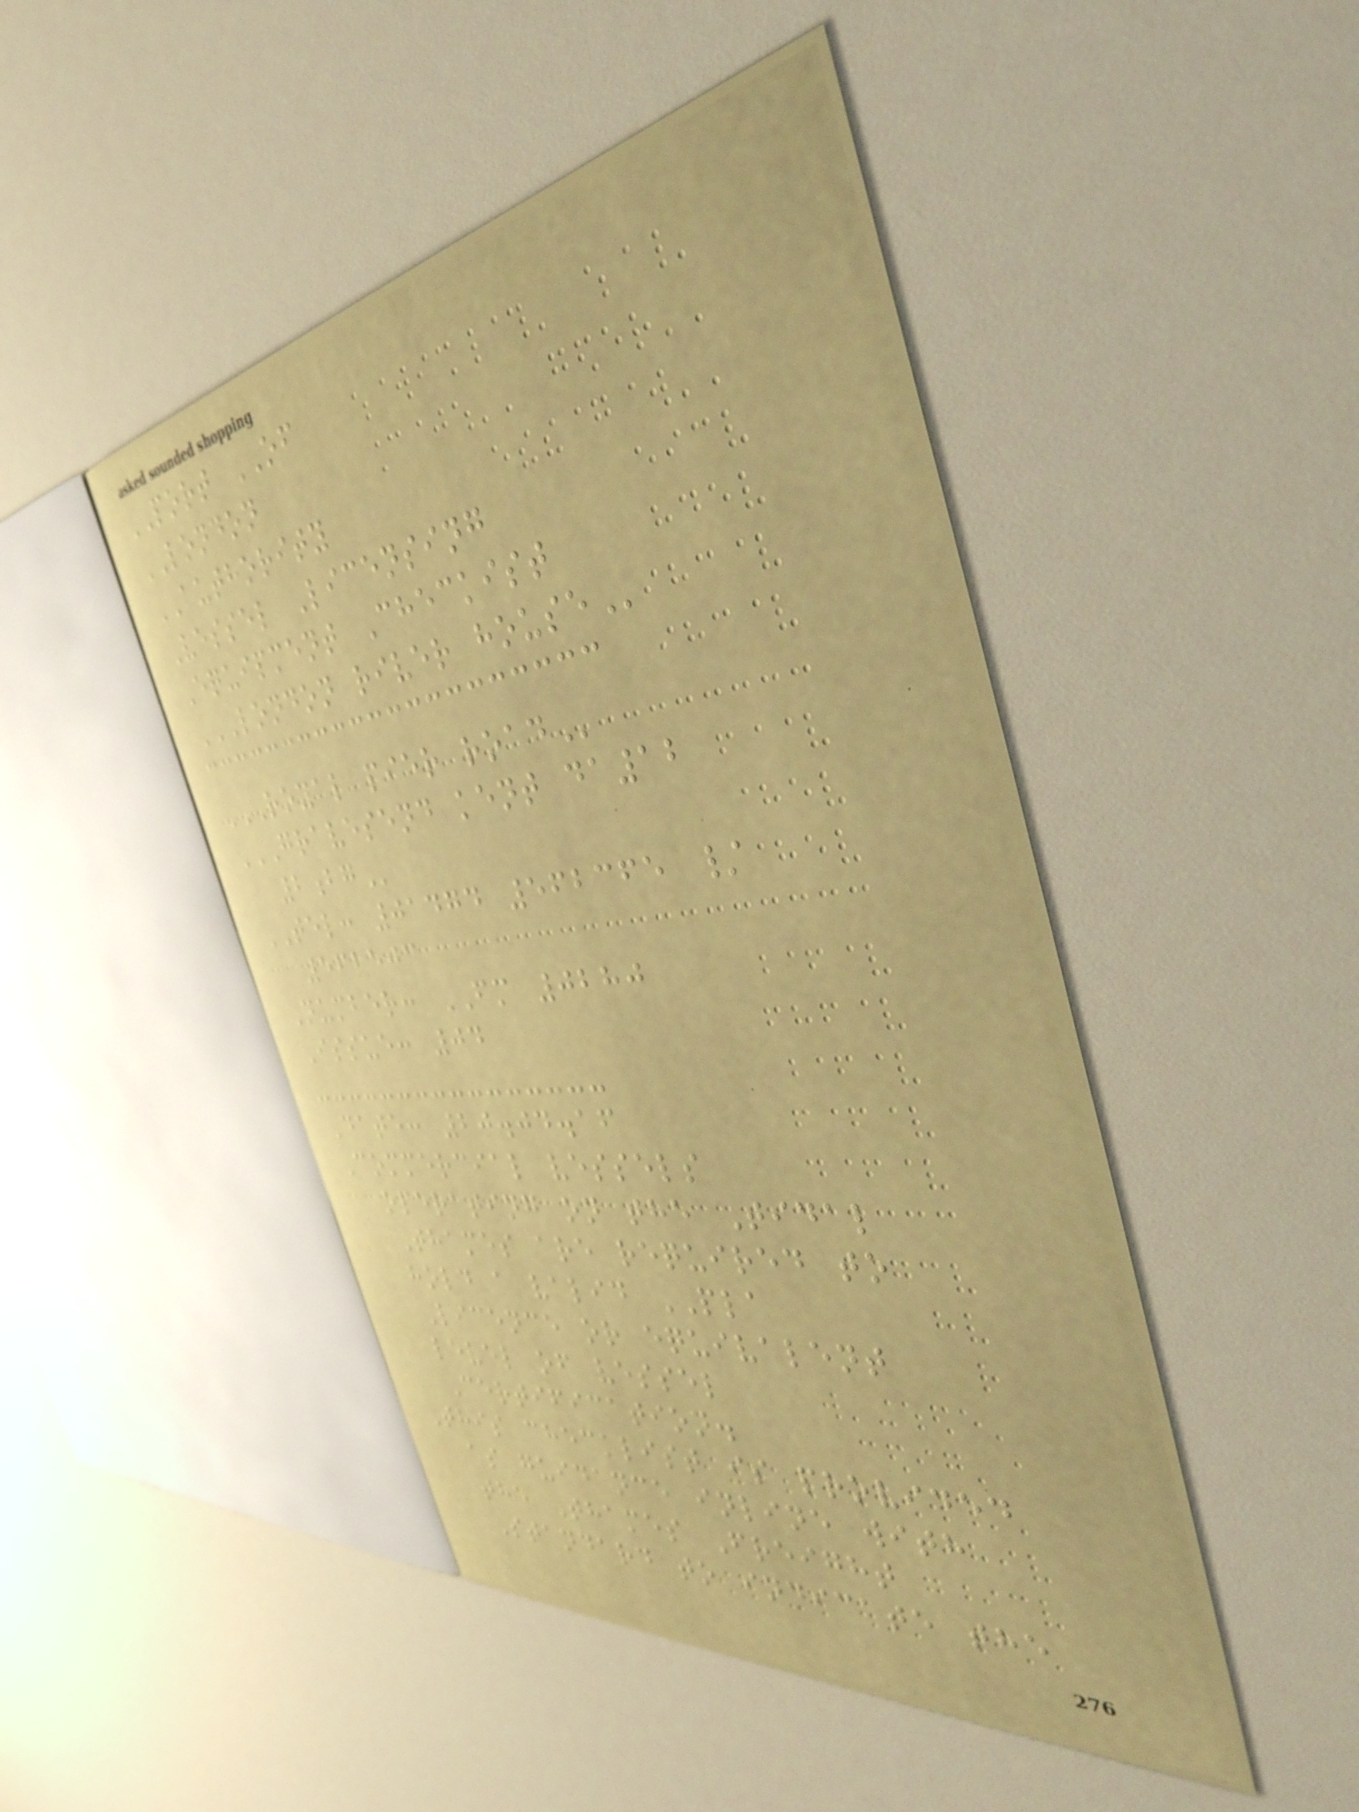PORT OF
LONDON
AUTHORITY
Vessel Licensing
Equipment Checkist
LONDON RIVER HOUSE
ROYAL PIER ROAD
GRAVESEND KENT DA12
2BG
TEL: 01474 562365 /
562503
Number: FM 0280
Issue: 04
Date: 20.04.16
Commercial vessels
operating on the Tidal
Thames are required to
hold a valid PLA
Licence or equivalent
level of vessel
Certification.
This checklist is provided
as guidance inline with
the Thames Freight
Standard to indicate the
